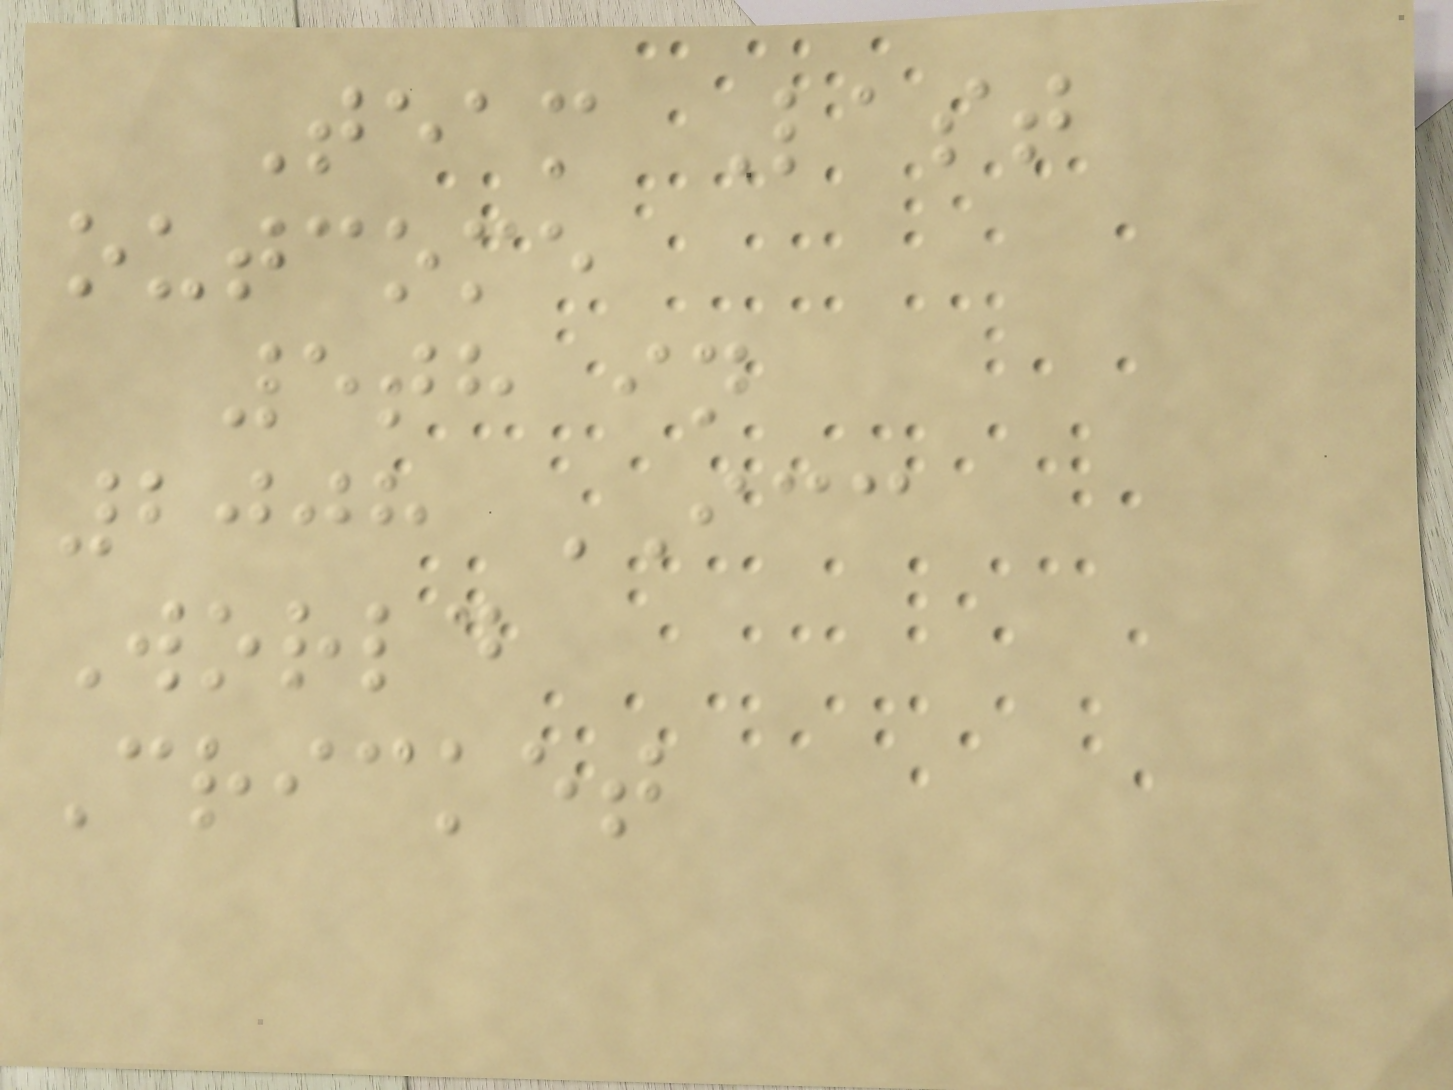Team Last
outcome
5th in
2008 ICC
World
Cricket
